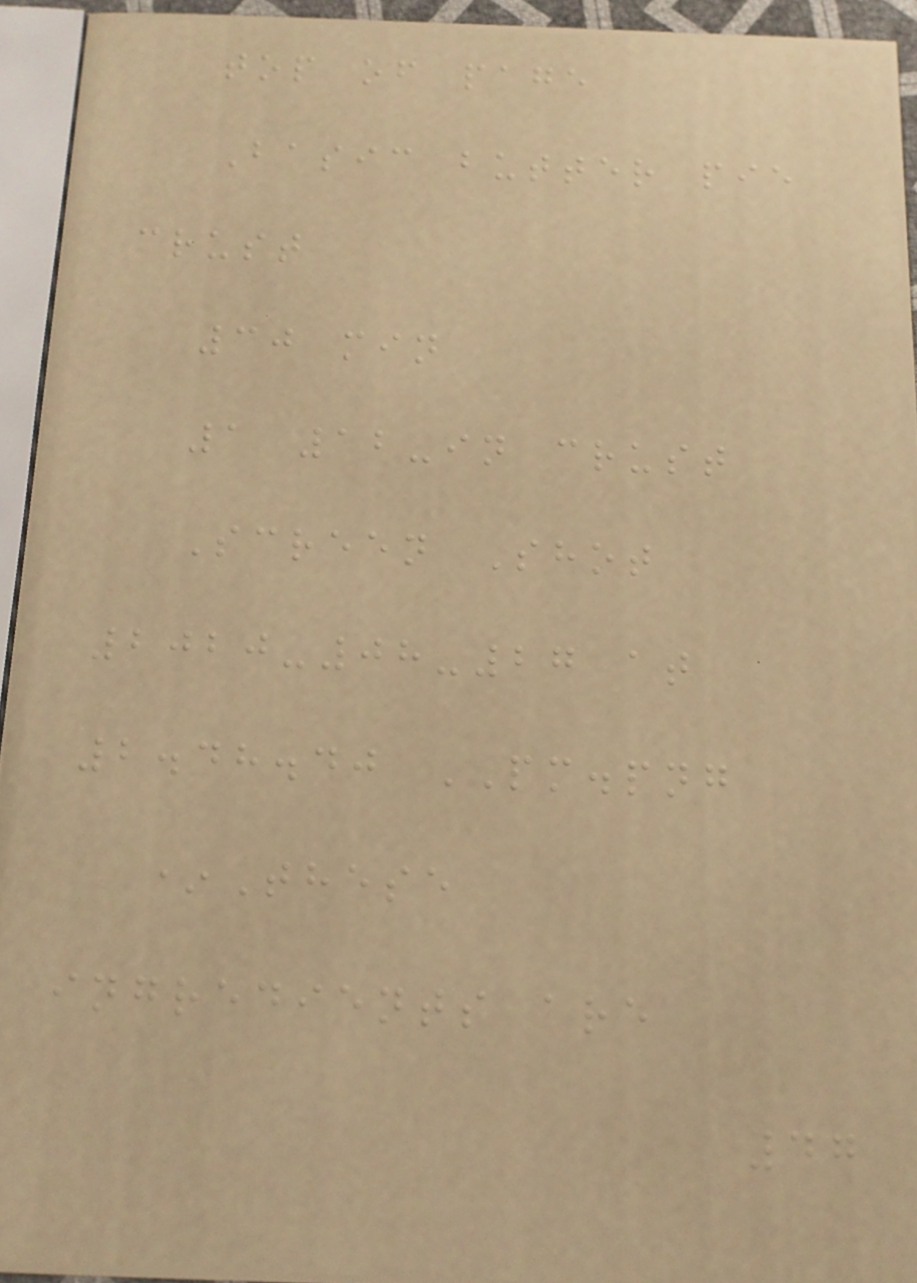top of page
Basic butter pie
crust
30 min
1 12-in crust
Screen Shot
2020-08-27 at
2.48.40 PM.png
*These
ingredients are
47
